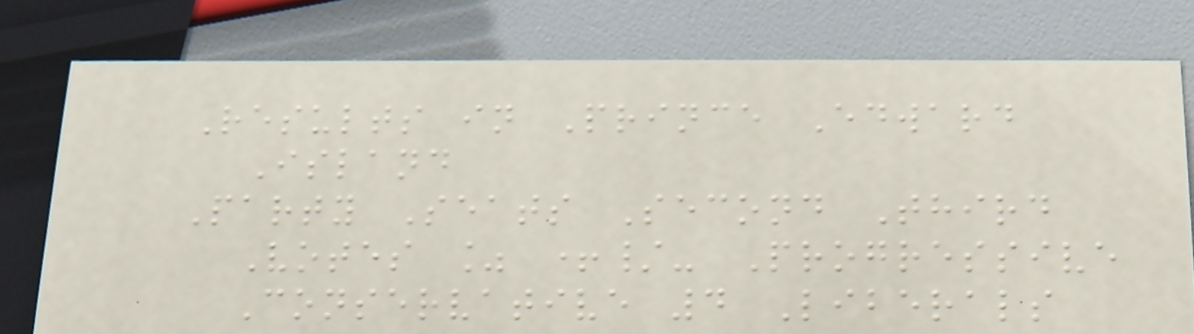Results in Prince Edward
Island
Party Seats Second Third
Votes % +/- Progressive
Conservative 4 Liberals
